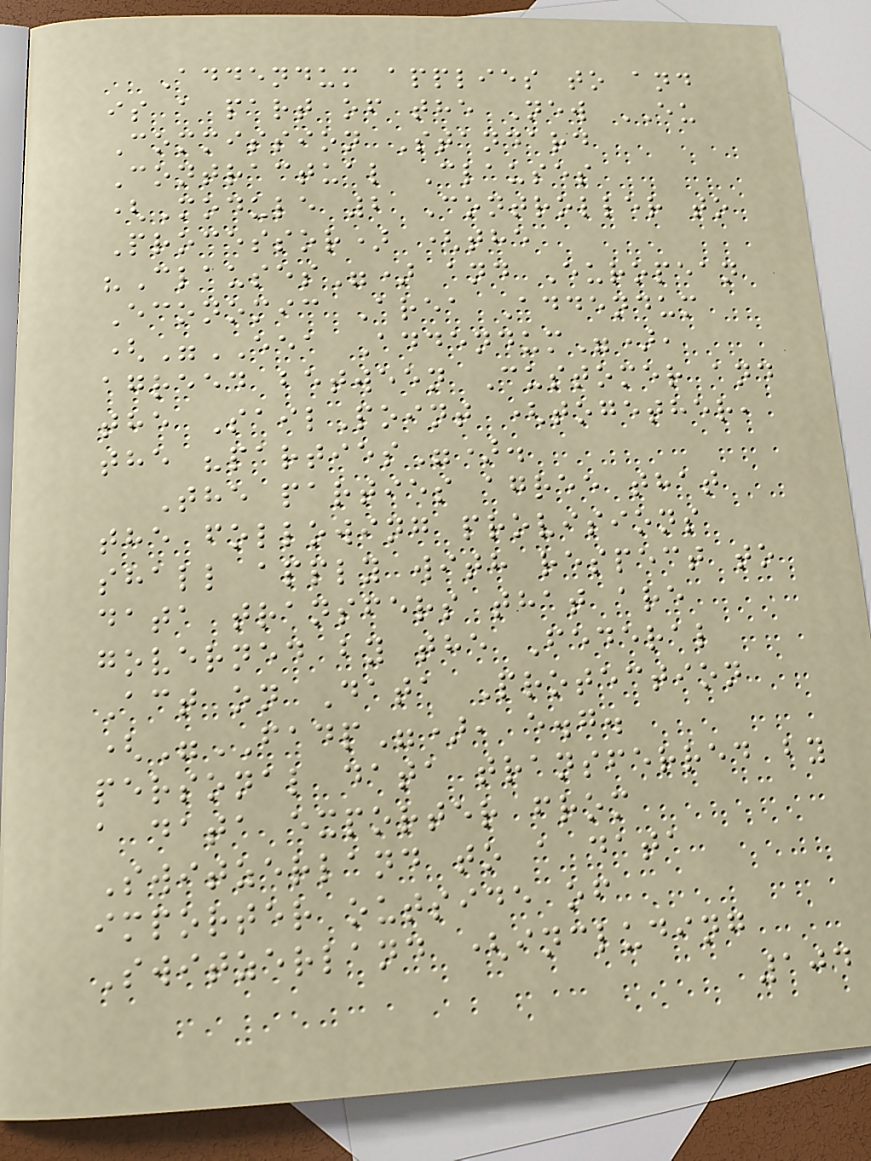Addendum applies to and
is a part of the New EU
Commission Standard
Contractual Clauses
(Module 2 Controller to
Processor) (the
"Clauses") and European
Economic Area Addendum
("EEA Addendum"),
agreed between Customer and
the SailPoint (together,
the "parties").
The parties agree that
the following provisions
shall apply with respect to
data transfers that are
governed by the Federal
Act on Data Protection
("FADP"), e.g.
personal data transferred by
a data exporter from
Switzerland to a data
importer outside of
Switzerland (including
104
